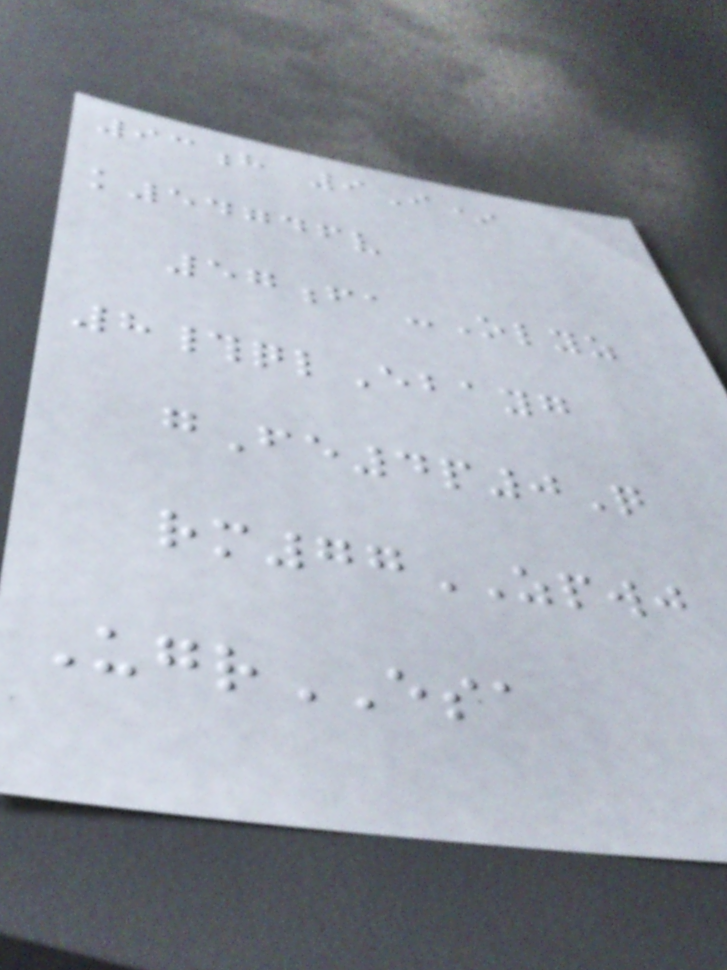93h 9I*
k54746v
57fa-Olyz
8#qlEbayg
gFe4p0Q
rm77ZPWJ
UgrESA
